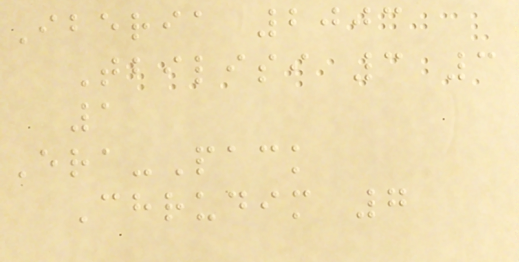Iberia 2003
Tbilisi 3 3
1
Era-Pack
Chrudim 7
